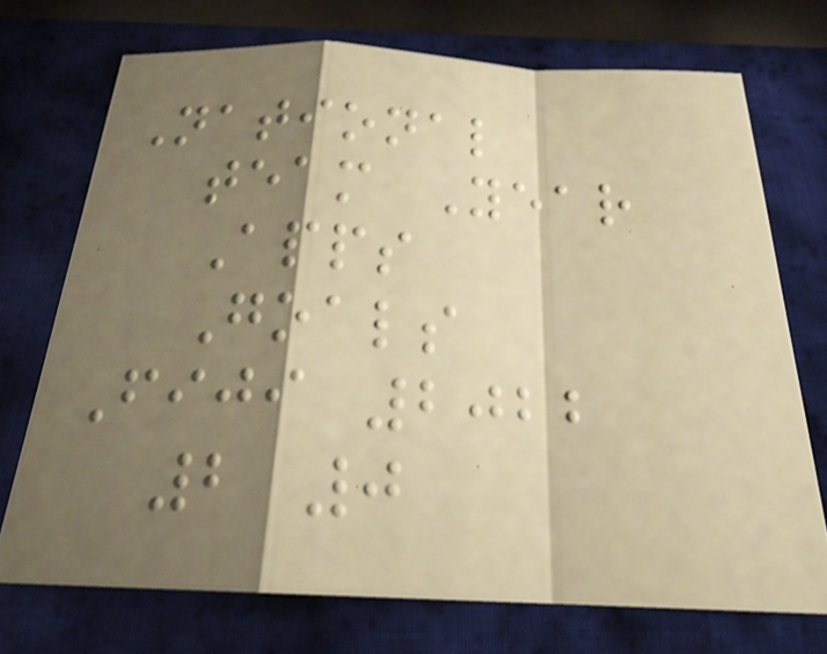National
team Year
Apps
Goals
Fiji 2022
2 0
